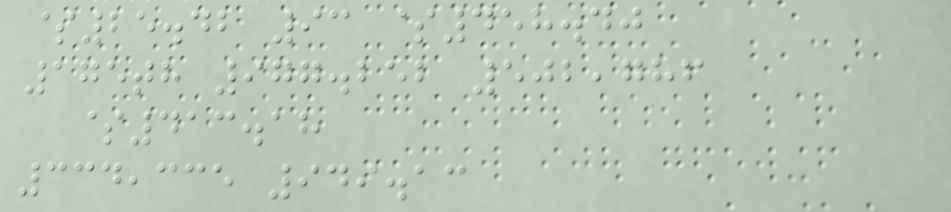$25.42 93 $458.40
175th 977.252 502,786
$413.18
334,335 949.13
